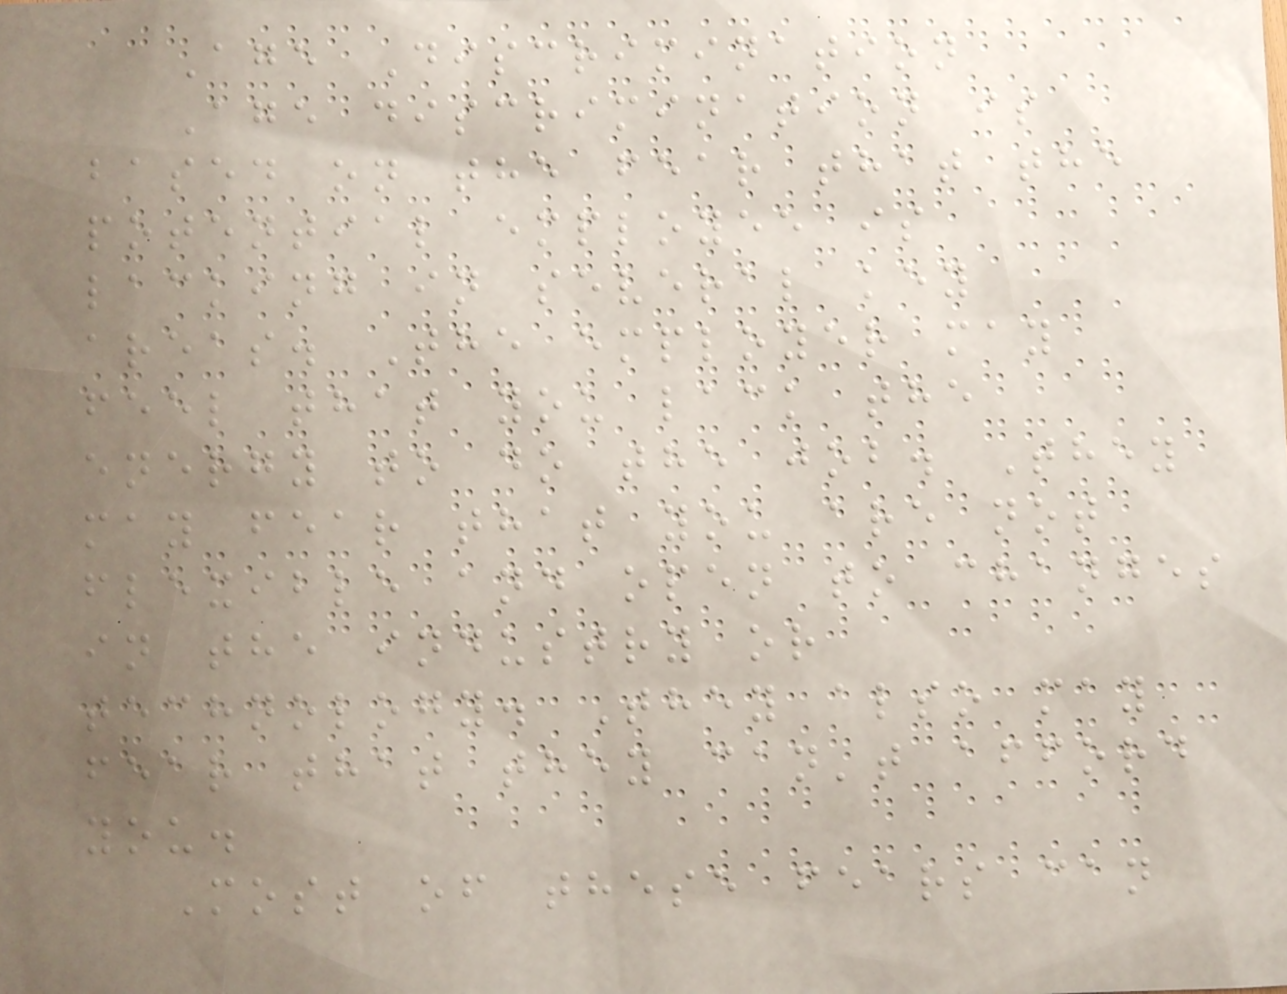Age Discrimination
Age discrimination is
based on the fear that the
potential employee is
lacking in several key
areas. The employer may
feel that you lack the
energy to do the job. They
may fear that you are not
flexible and open to changes
in the industry or
technology. They also may
fear that they can't afford
you.
Most of these fears can
